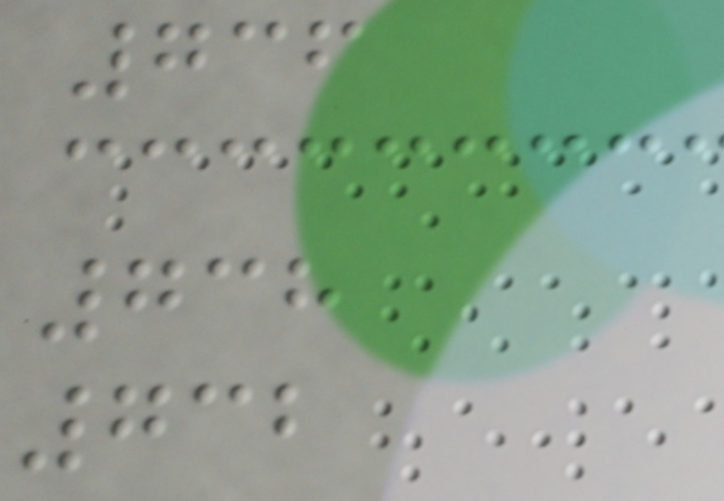736
738
732
